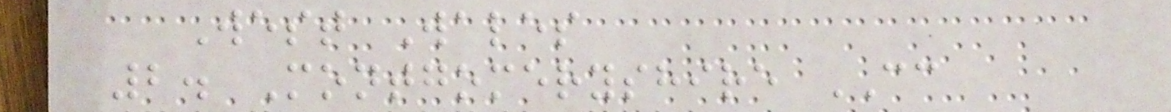West Wales
2. Montgomeryshire CC
